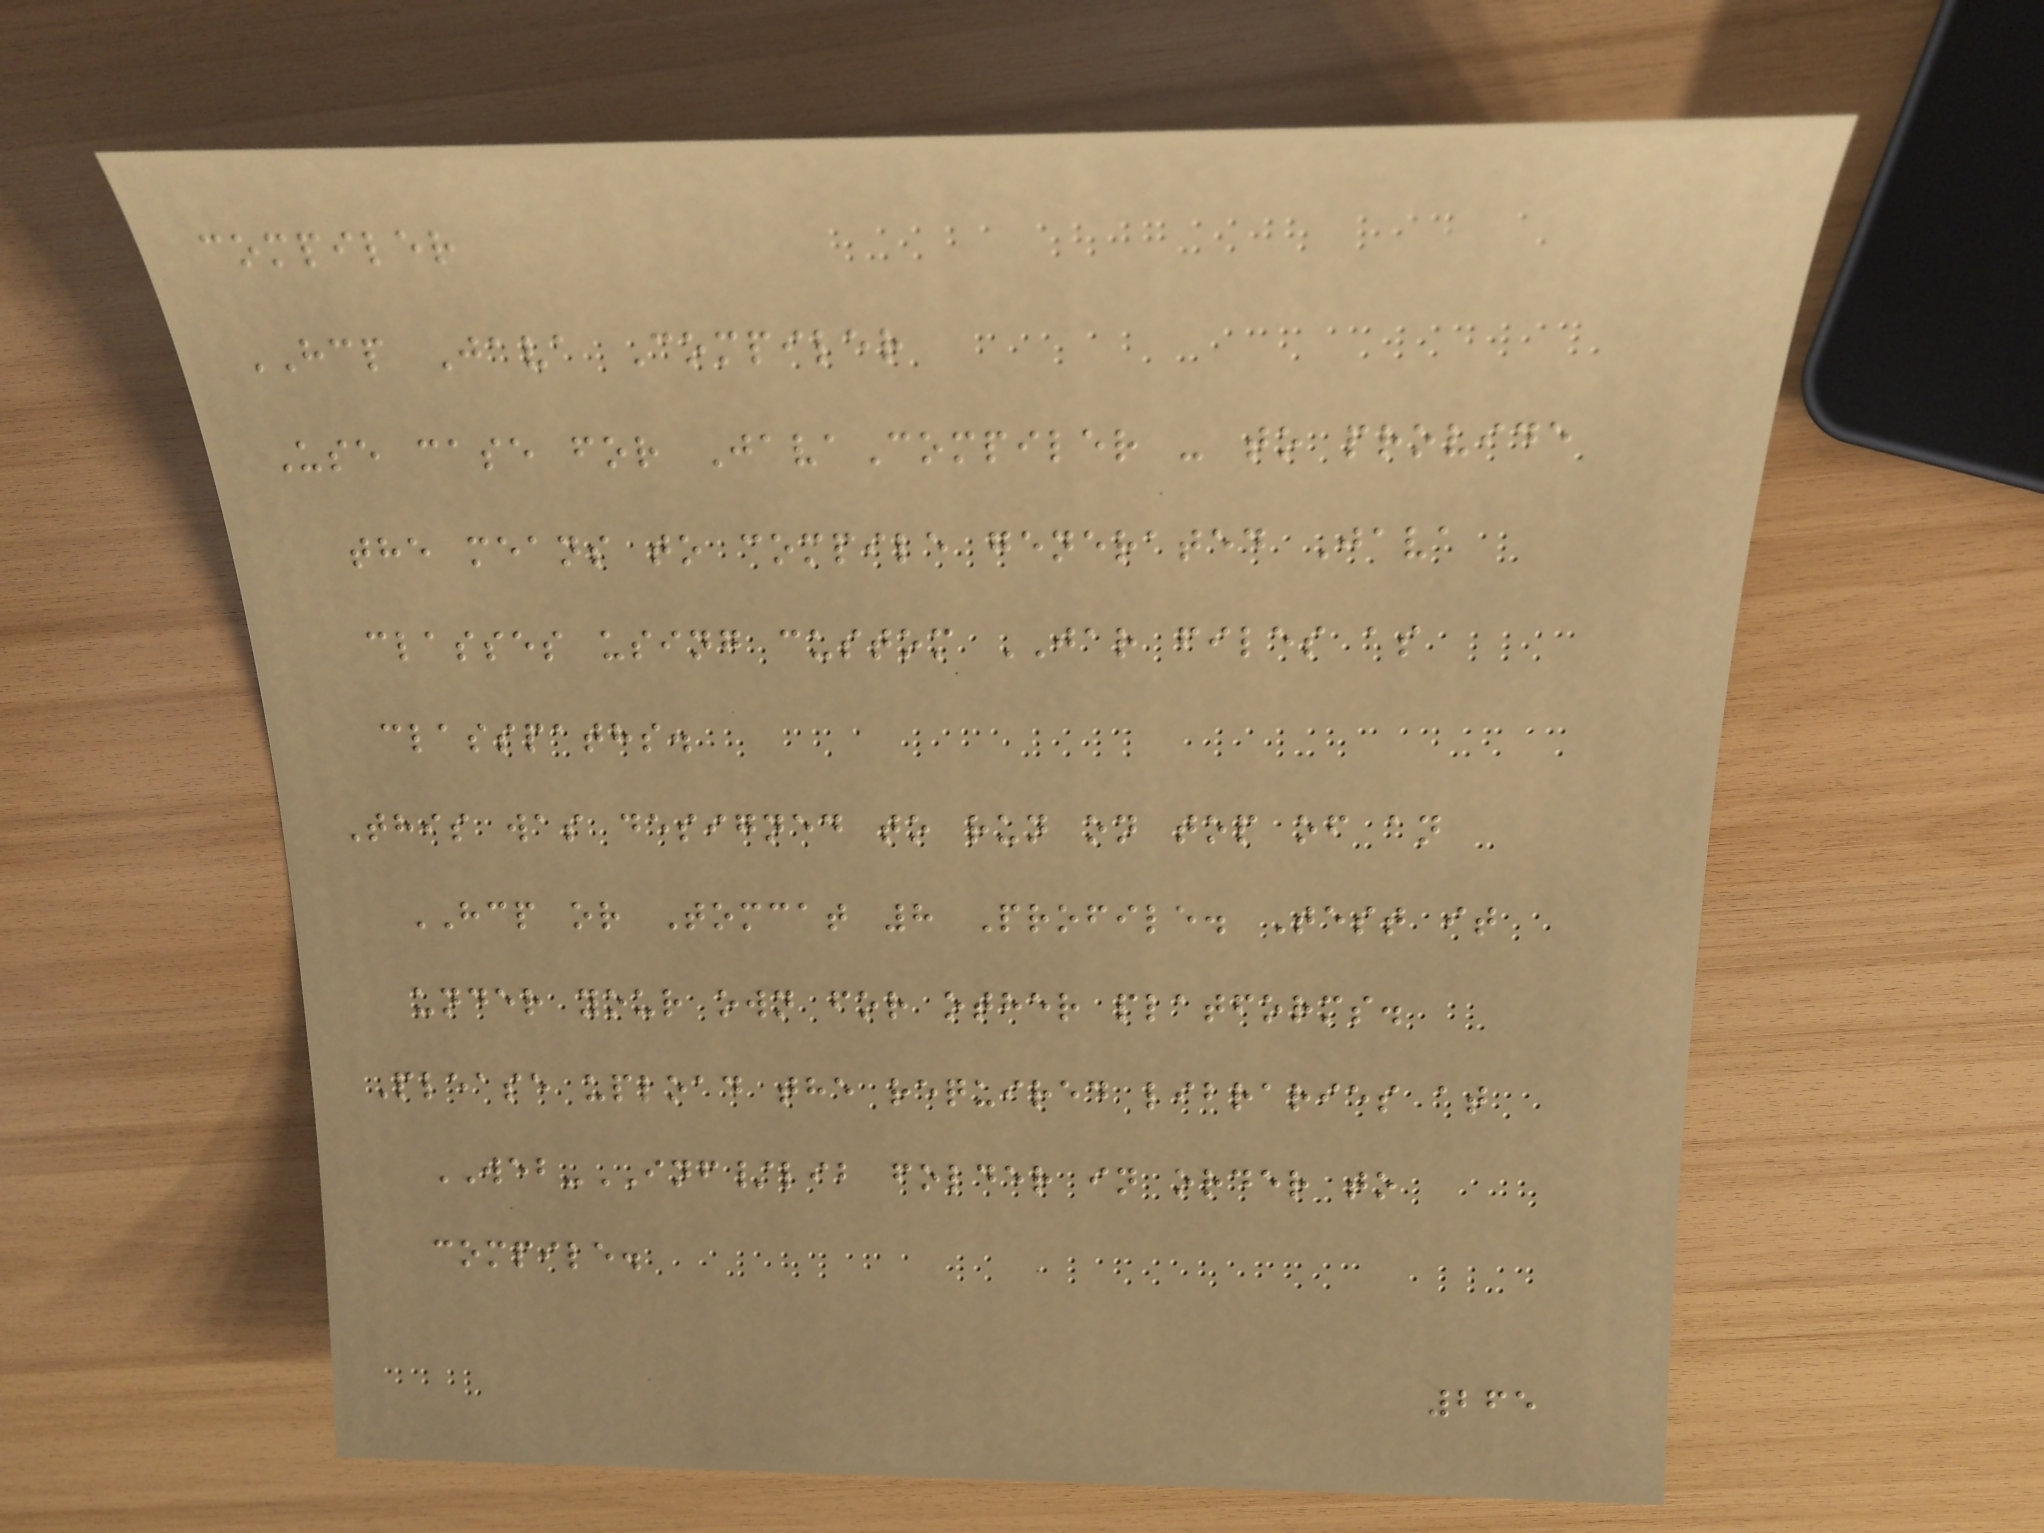compiler
HCP Java Compiler
Use case for JavaCompiler - to provide
the means to compile generated Java
classes using custom JAR files as
classpaths.
This was designed to run on top of an
HCP or Tomcat 8 Profile. Test it
under your own for other platforms.
Please upload the required libraries at
WEB-INF/lib folder in order to
compile.
265
